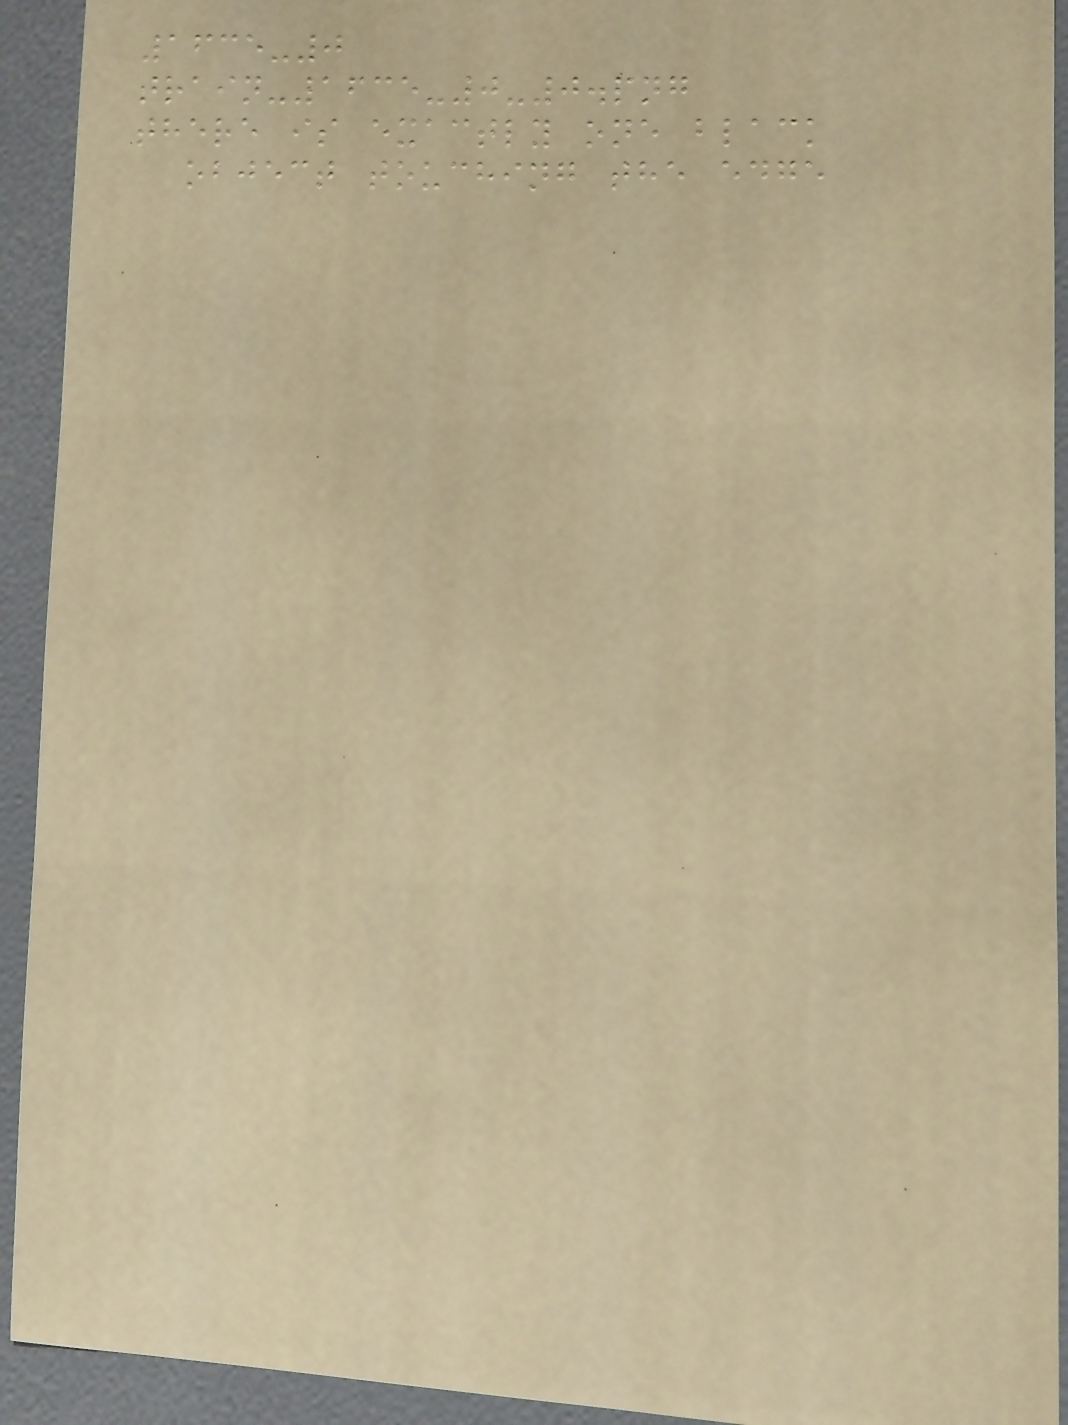1635-0
train-1635-0-0.png
there is exactly one black
object touching the edge
